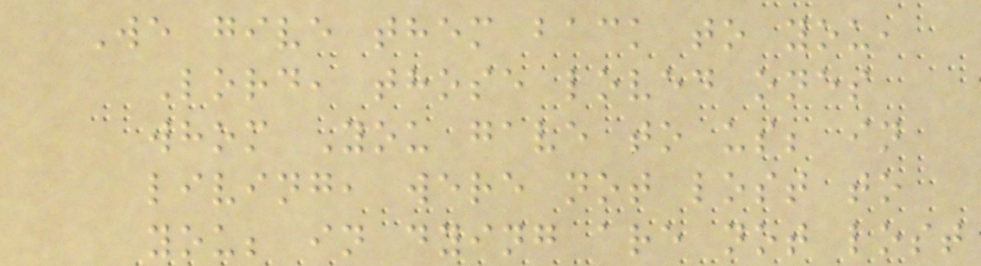We give them back to you,
Lord, those loved ones
whom You gave to us; in
living, were not lost to
you; in dying are not lost
